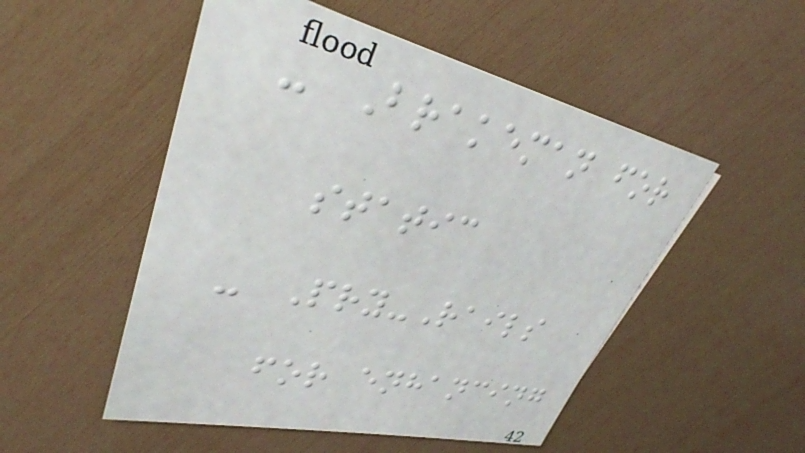- Brakeman for
static
- Pry-Rails
for enhancing
